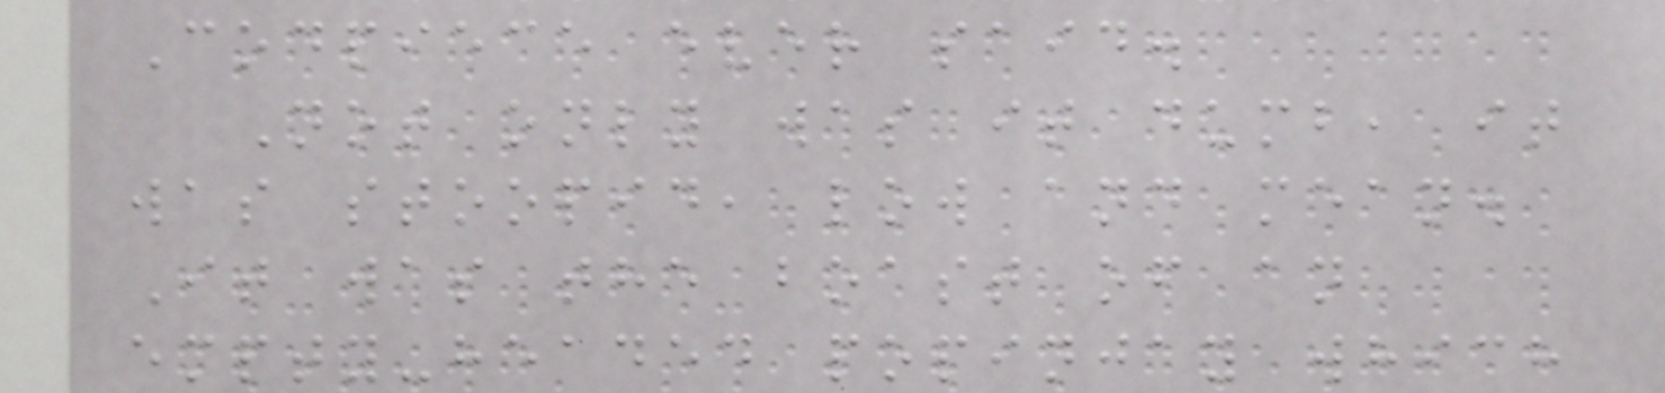Codpiece ever said.
Not only was it dumb, it
was stoopid, low and mean.
It was the boast of an
empty-headed popinjay which
